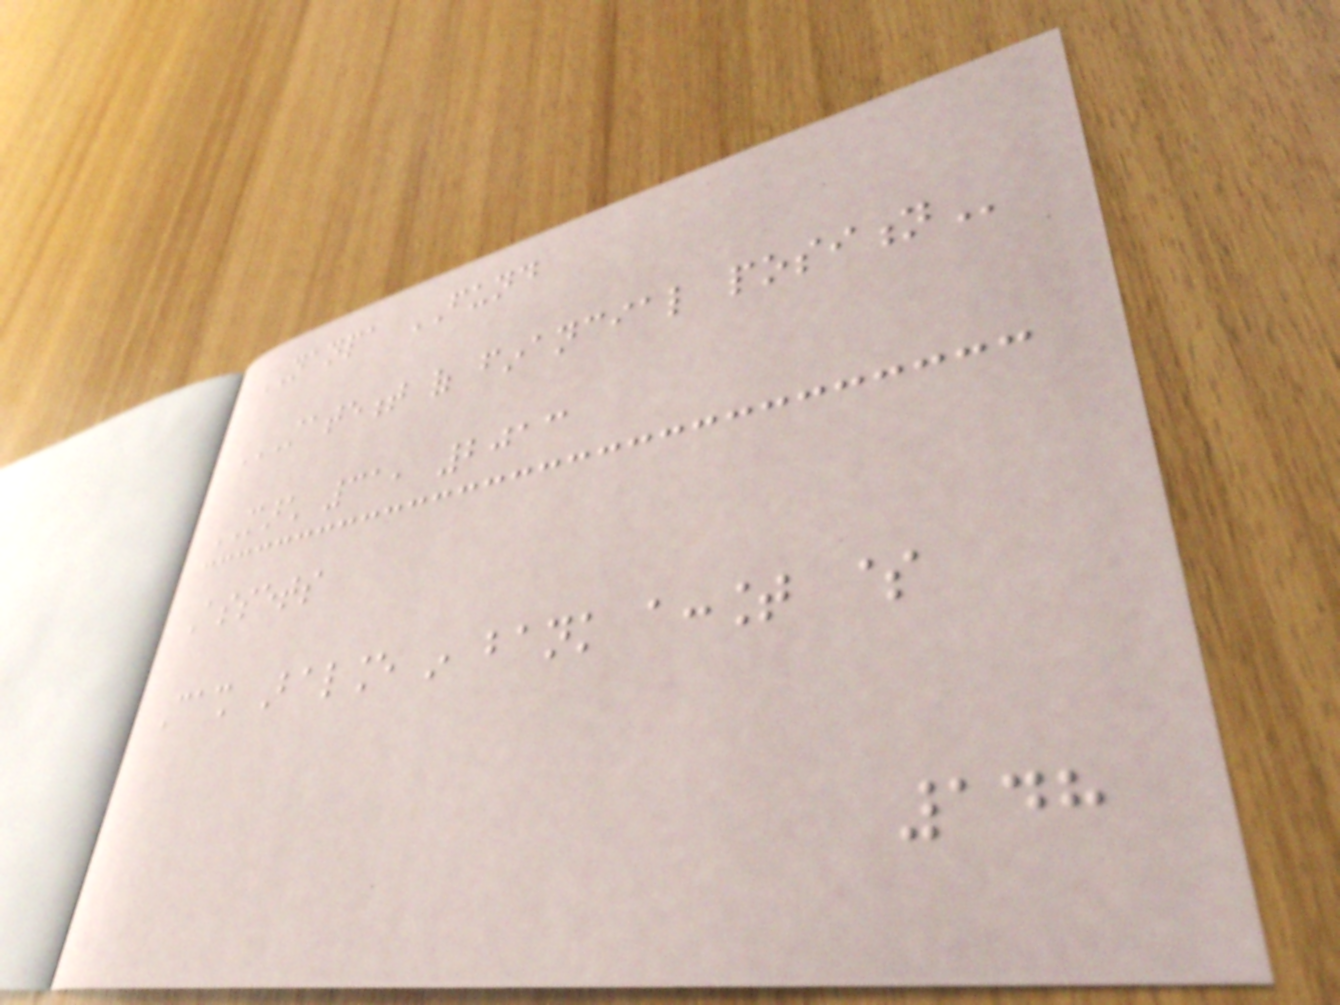NANPA FUND
STATEMENT OF FINANCIAL POSITION
MARCH 31, 2013
Assets
Cash Balance in bank account $
148
